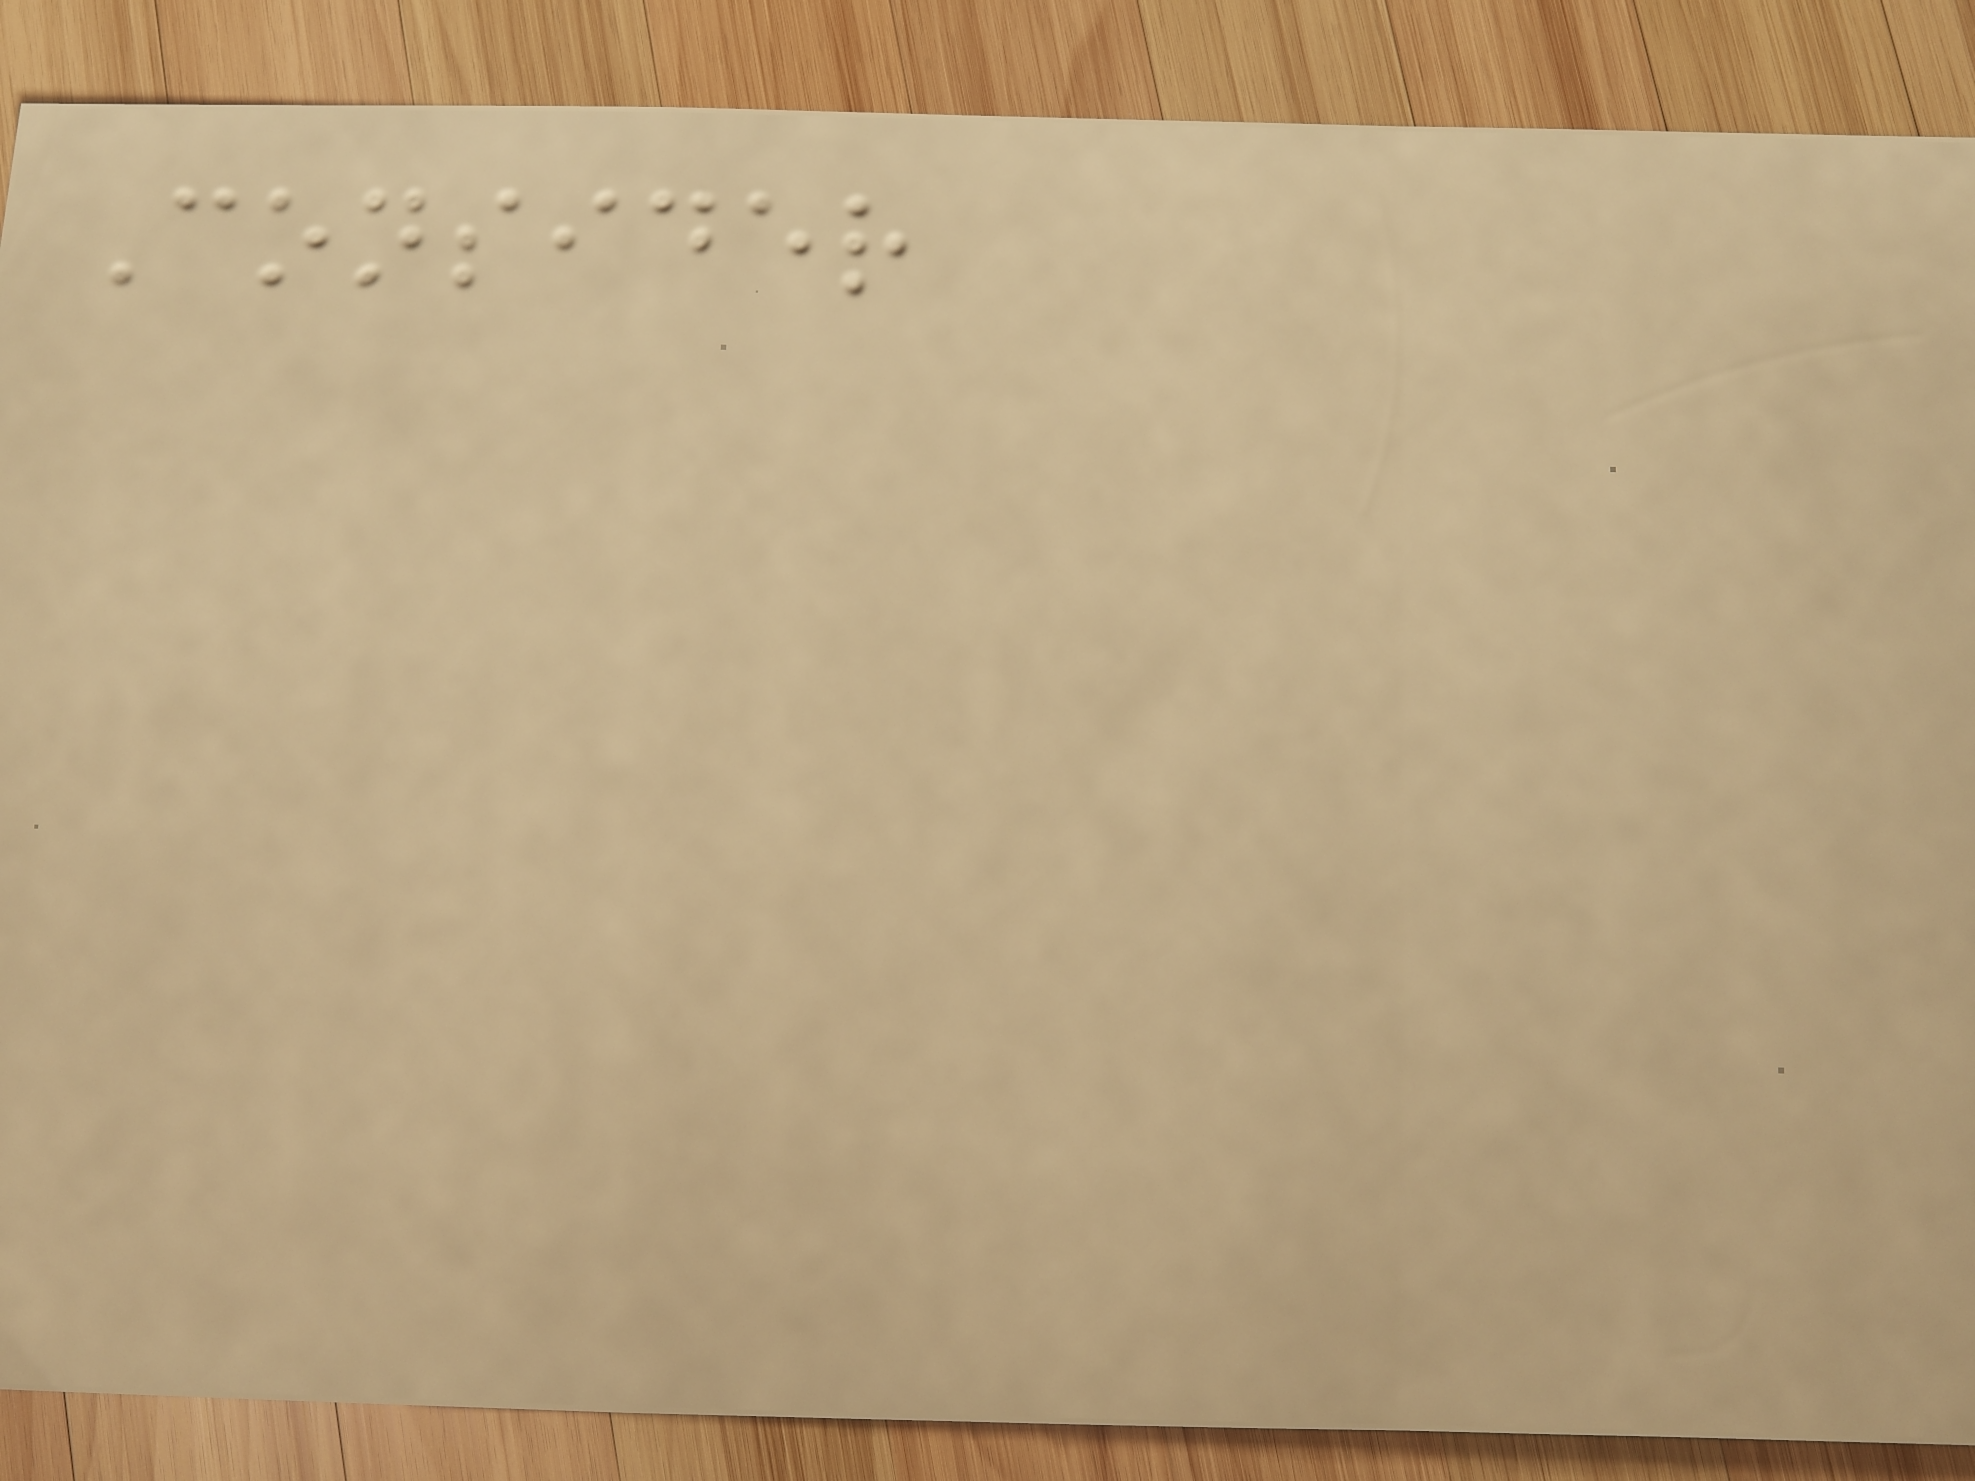Consider
